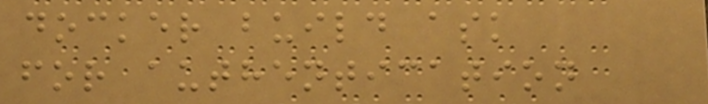docker build ask
for authentication
